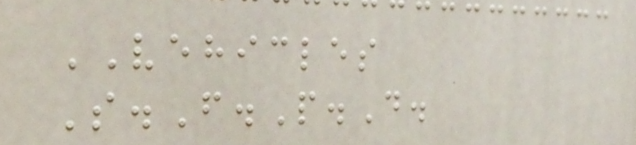VEHICLES
S.F.P.D.
